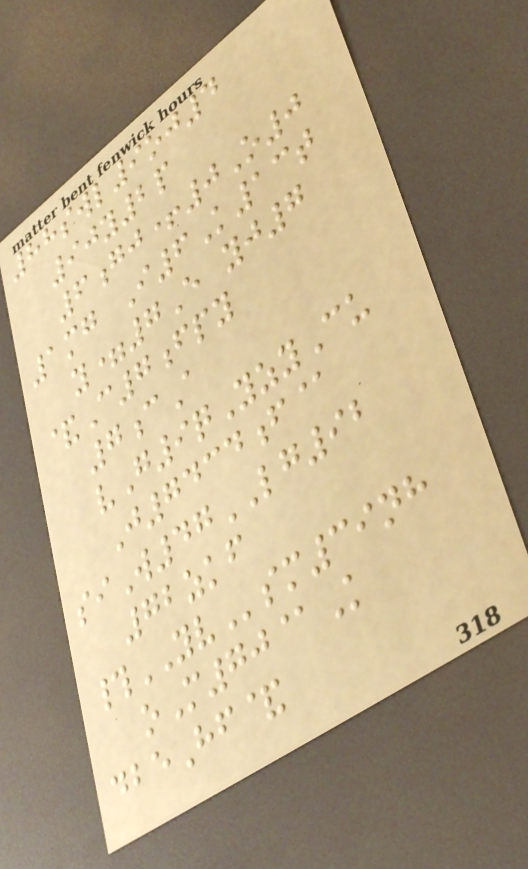88swl9oj4
90y2p
6gj+0O0
1mg I6K13t
y=7E yj7
&C7fpy
7cA
vG9qYzyCu
J7434f@
siW47LG92
72zkf
#YVsm39nh
oM70@K
dbeHf&
